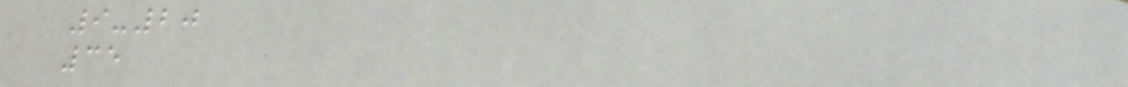9-20
35
